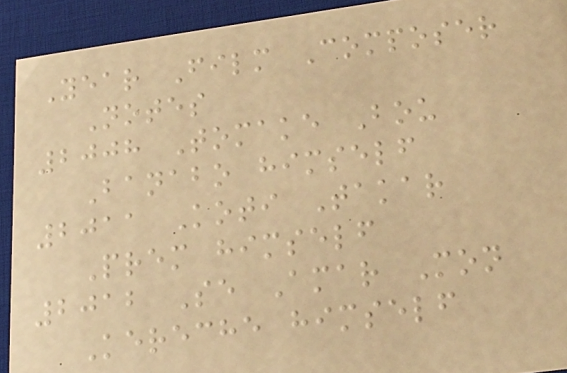Year Film Composer
Notes
2008 Tomake Bou
Banabo himself
2011 Koti Takar
Prem himself
2012 Se Amar Mon
Kereche himself
